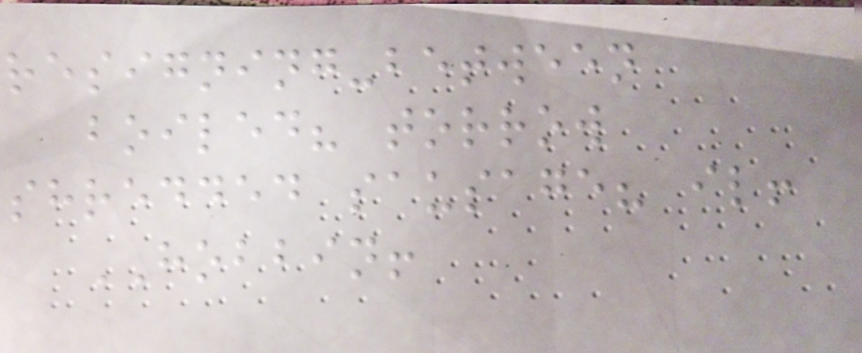resigning-between
boiled? torrow
shredded sausage? il!
HOBBIN!
